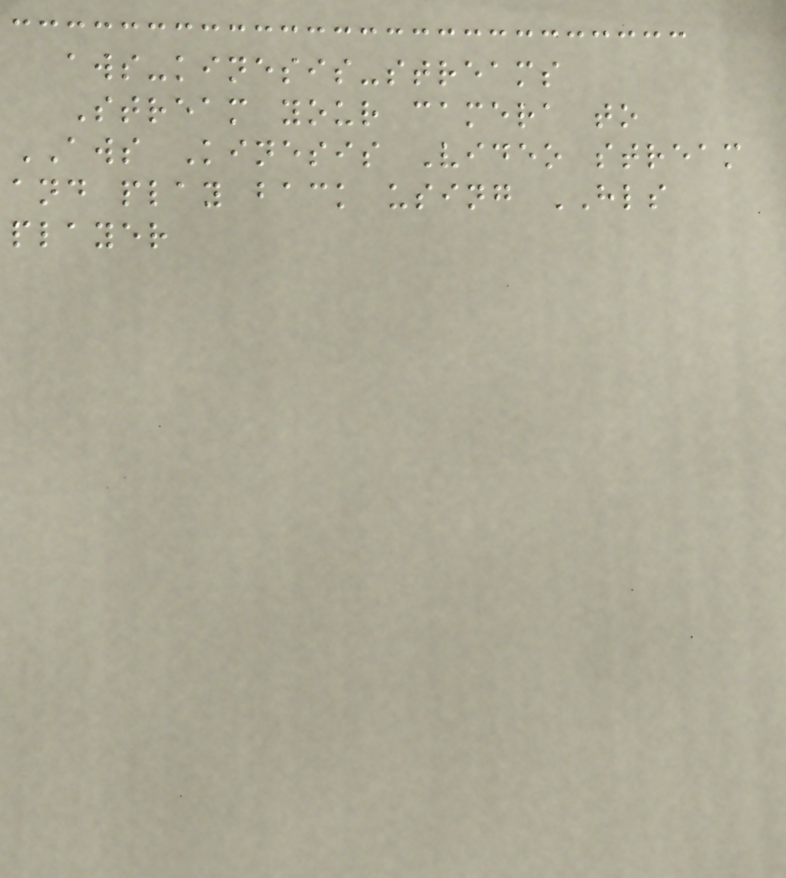aws-kinesis-streams
Stream your camera to
AWS Kinesis Video stream
and play back using HLS
player
